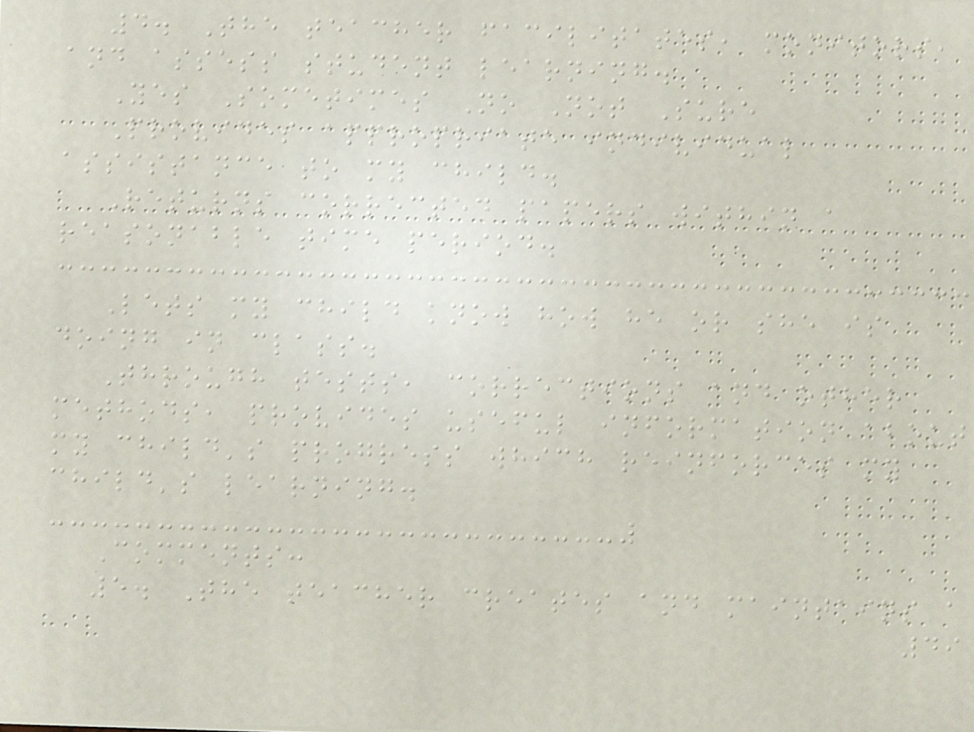4. The teacher facilitates, monitors,
and assess student learning.
Yes Sometimes No Not Sure
Provides appropriate individual
assistance to my child.
Returns corrected papers within a
reasonable time period.
Lets my child know how he or she is
doing in class.
Through tests, corrections and other
methods, provides useful information about
my child's progress which reinforces my
child's learning.
Comments:
5. The teacher creates and maintains a
49
